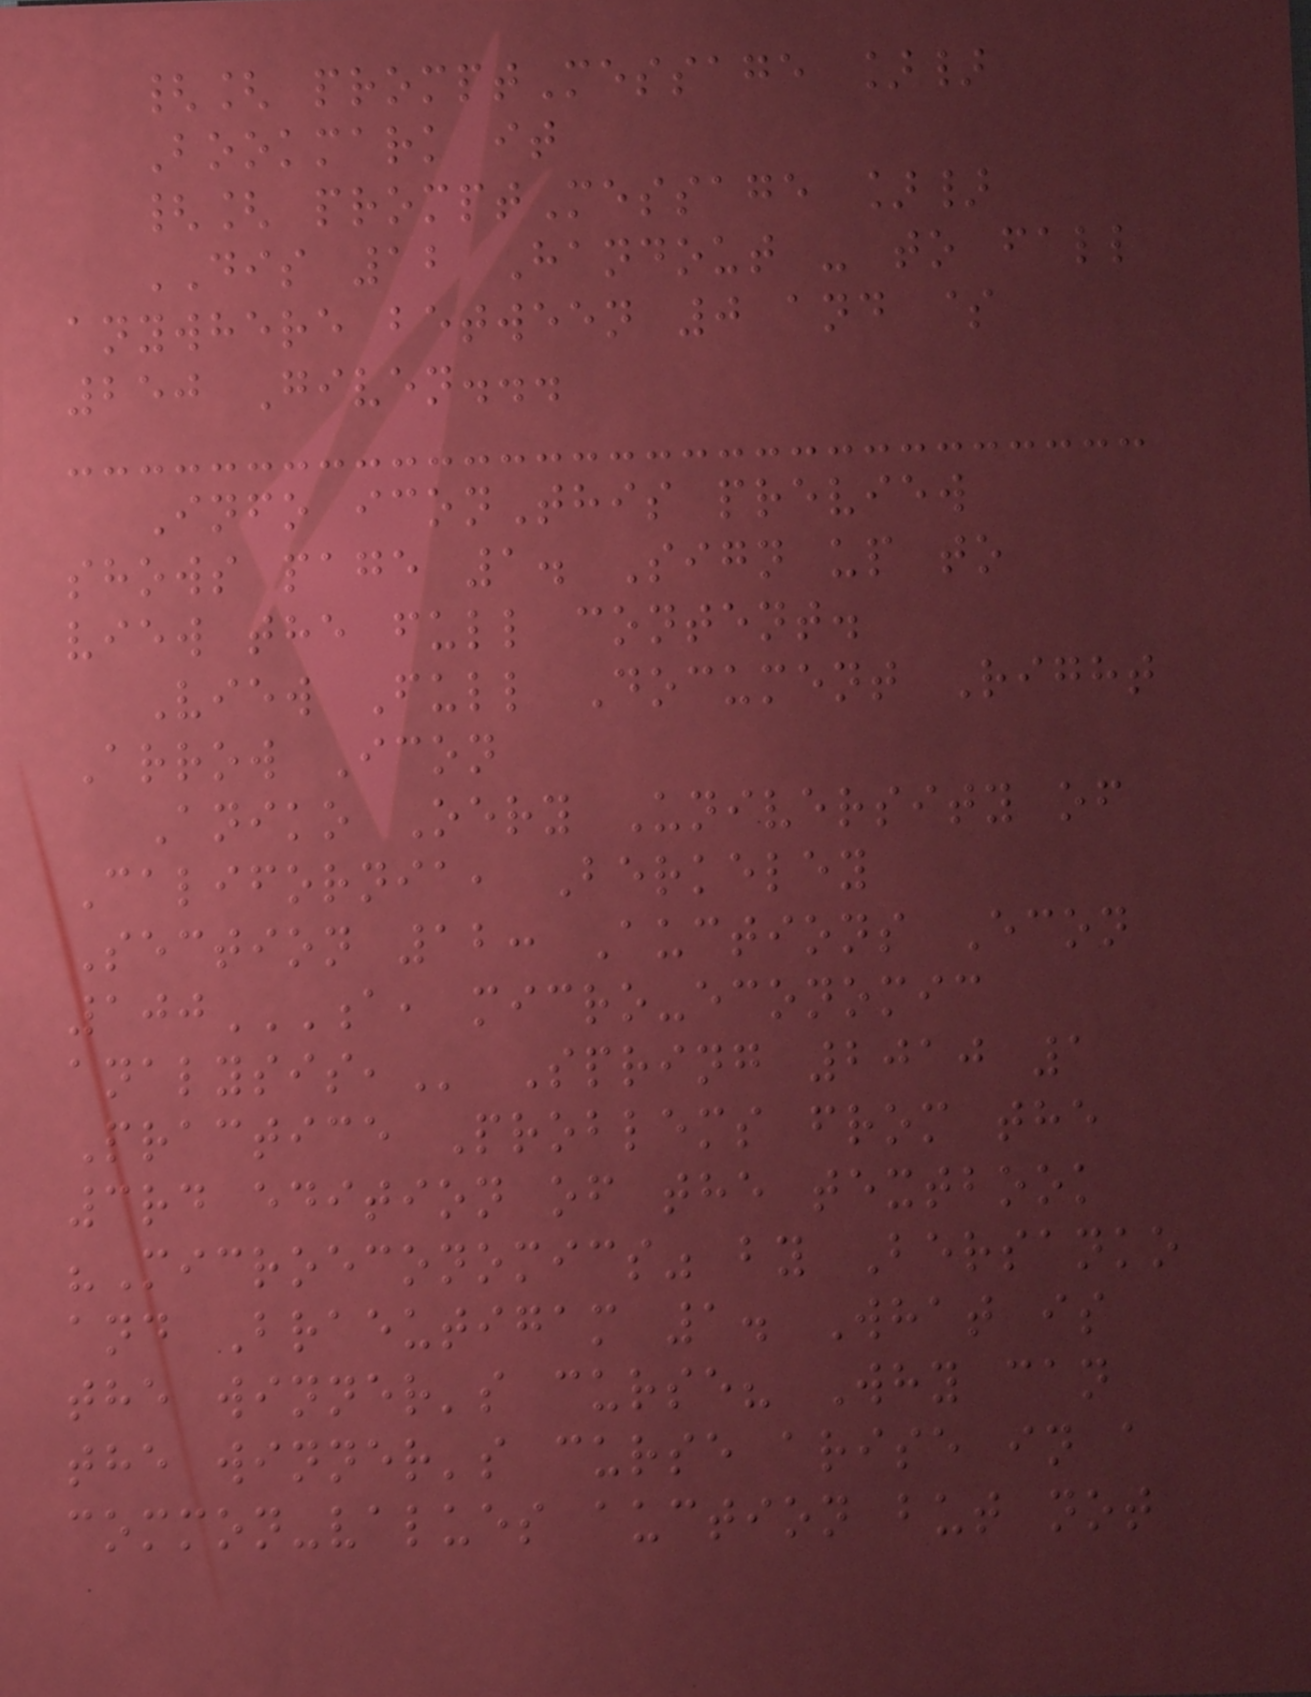{[ promptMessage ]}
Bookmark it
{[ promptMessage ]}
DIS 12 Handout - to fall
anywhere between 0 and $
250 Given...
Info iconThis preview
shows page 1. Sign up to
view the full content.
View Full Document Right
Arrow Icon
Aniko Oery University of
California, Berkeley
Section 12: Auctions Econ
100A, MICRO-ECONOMIC
ANALYSIS, Spring 2010 1
Practice Problems from the
3rd edition of the textbook
"Microeconomics" by Bersanko
and Braeutigam 1. What is
the winner's curse? Why can
the winner's curse arise in a
common-values auction but not
